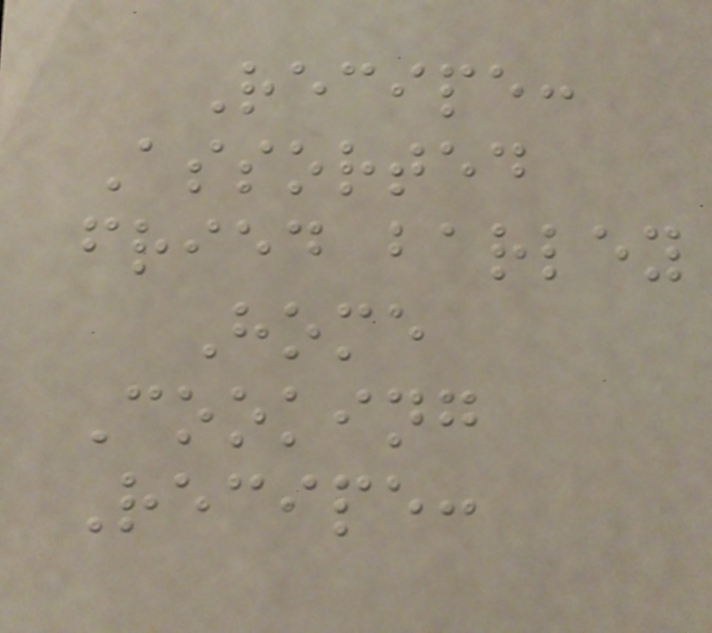Recipe:
Assorted
fried barley
Home
Cooking
Recipe:
